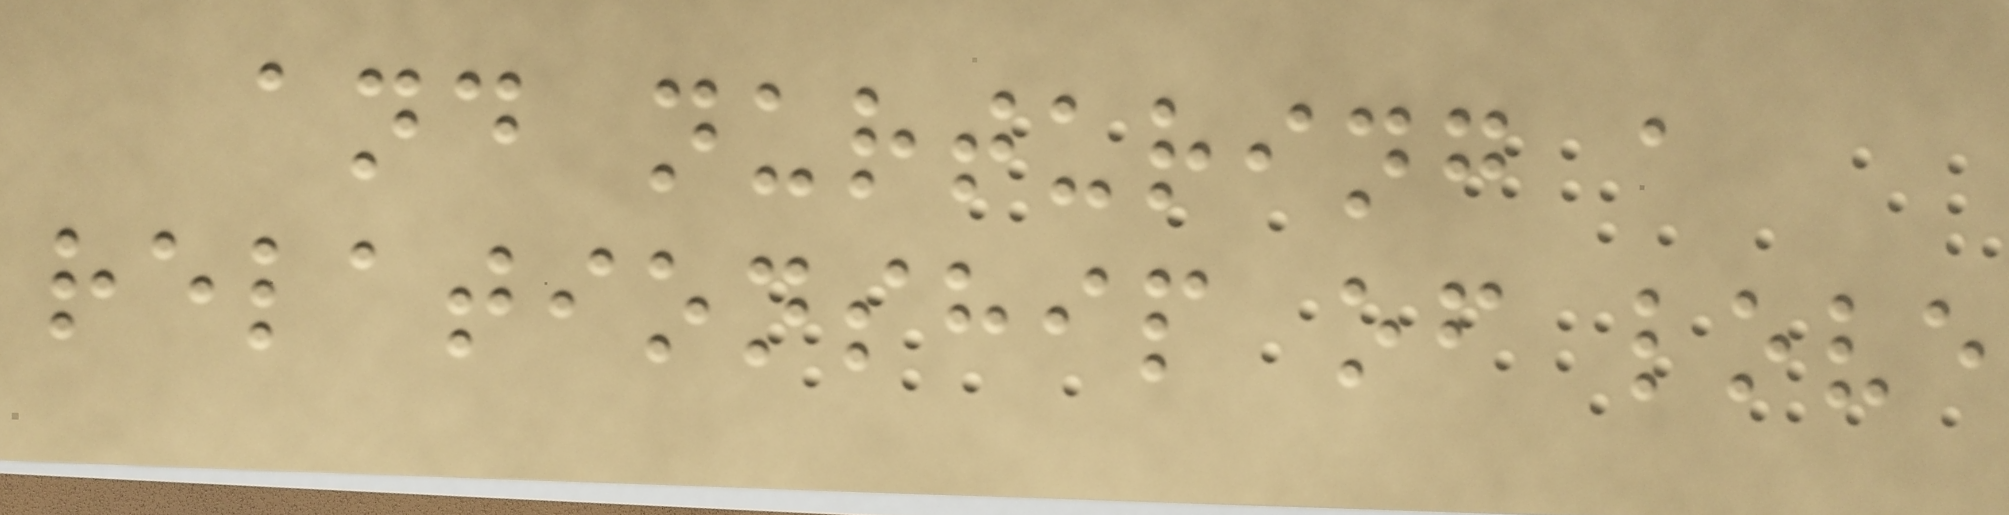and nurturing a
relationship of love
